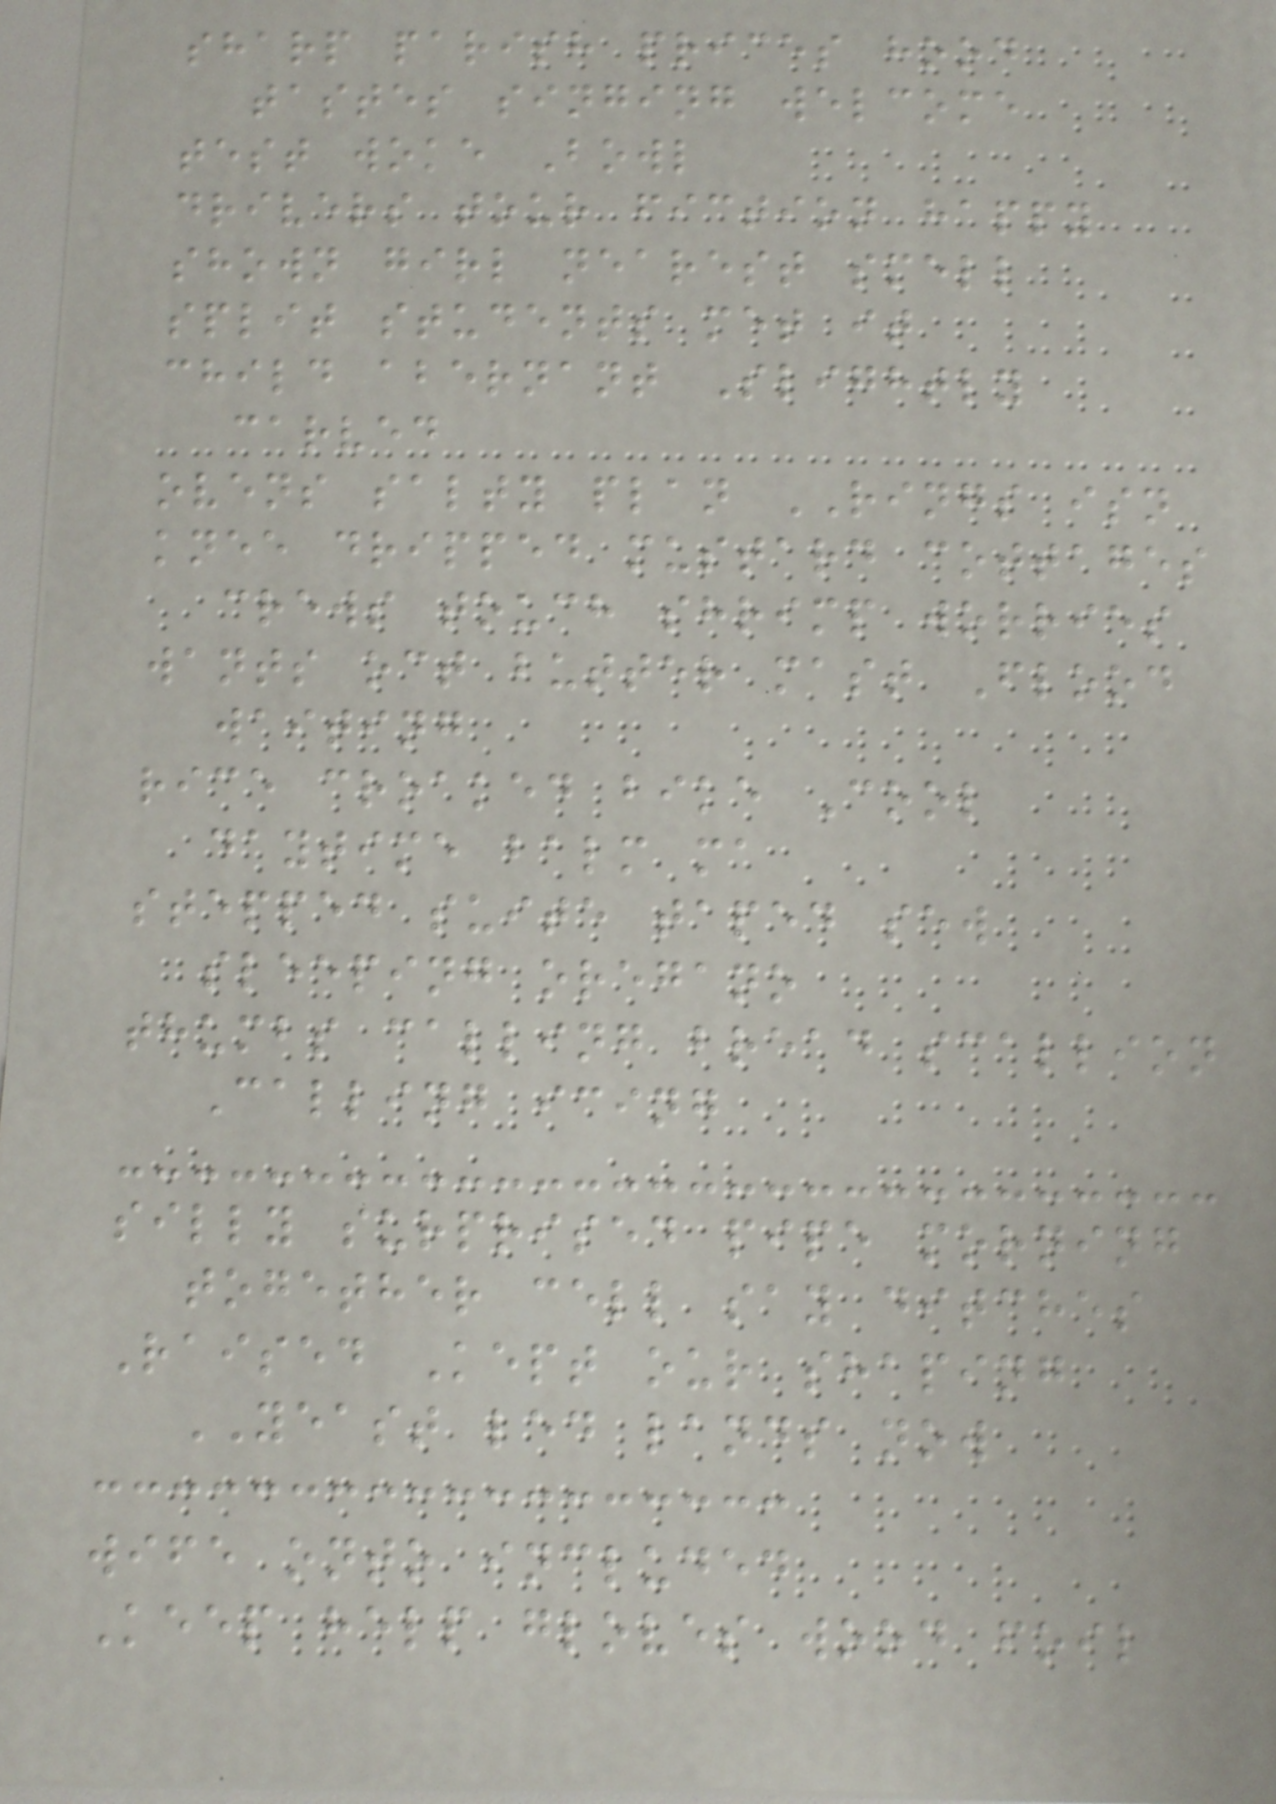sharp parish prices hood
tastes singing welcome
test woke Bowl
drivers tour fiction happy
shown girl nearest smell
split students met it
child abernant Slightly
carved
ovens salty plan RINGS isn
knee dripped mustard cottages
crews touch shrimp worries
wants oct butter mast Flood
waiting
rice croaked bike Cool
daytime balm ma
stepped suite taped sew
sleeping oregano
thumbs calling bread scallion
Calling icing
silly surprised pipe morning
together cell say ditches
Raised Kept our shaping
YEAST led lands now
wife onto included
Keep help gloves wood foil
